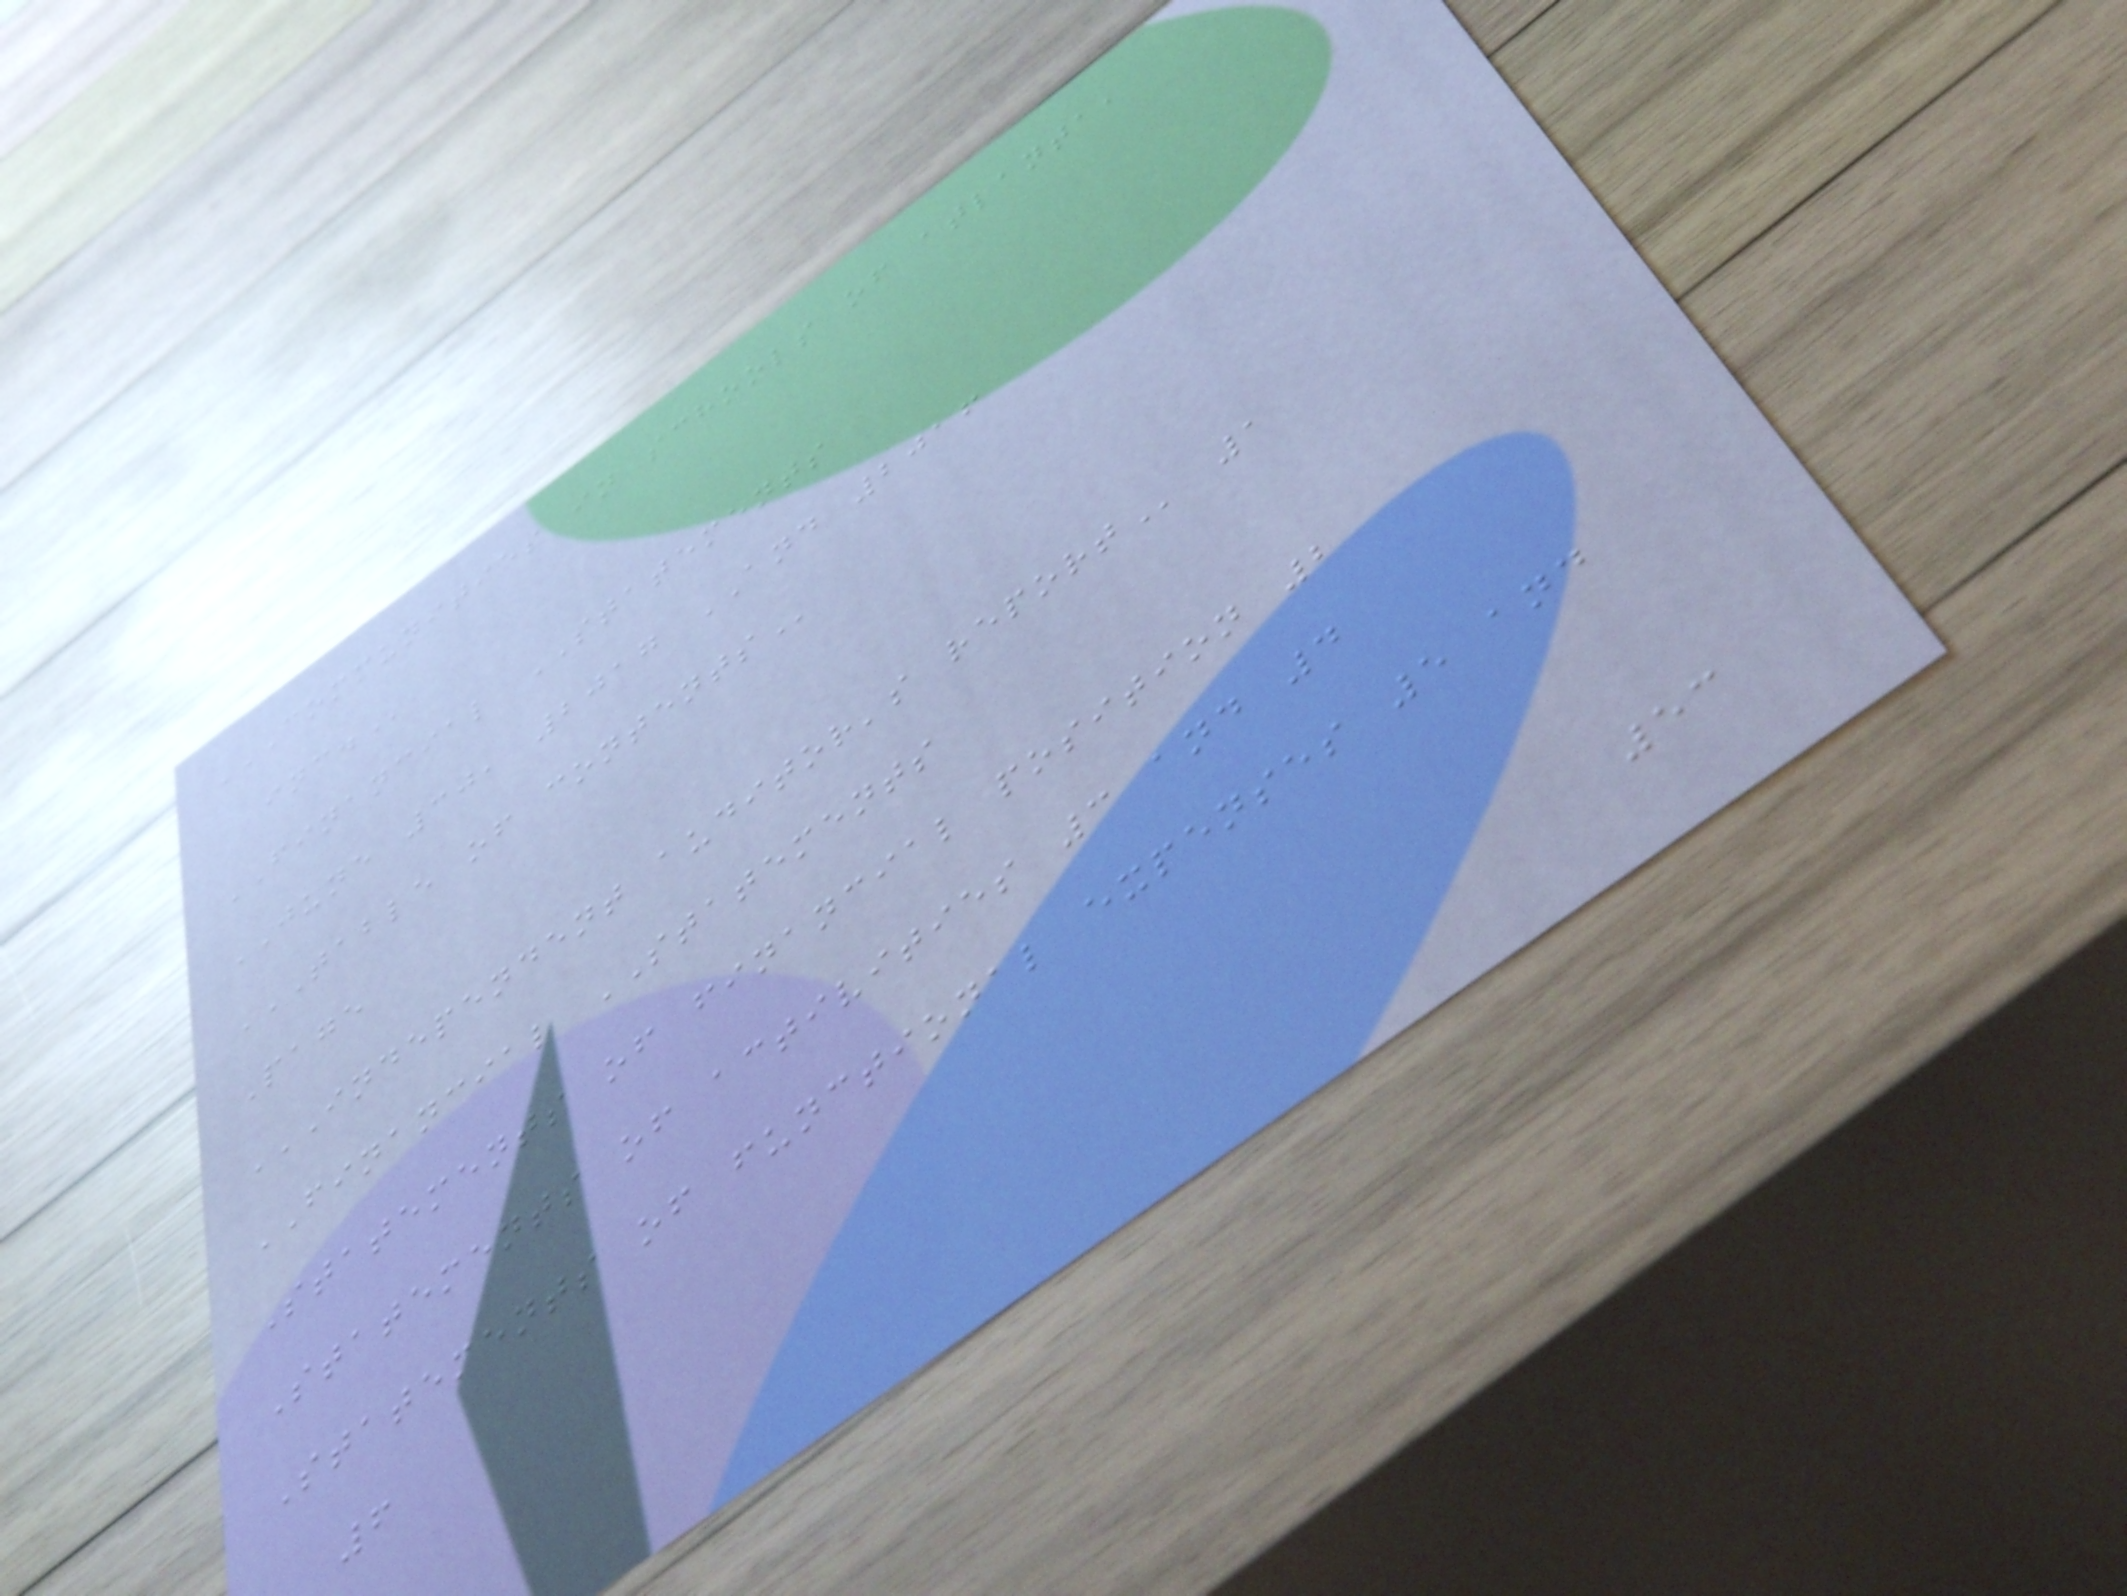COMMUNITIES IN SCHOOLS OF ATLANTA,
INC.
FINANCIAL STATEMENTS
JUNE 30, 2017 AND 2016
TABLE OF CONTENTS
Page
INDEPENDENT AUDITOR'S REPORT 1
FINANCIAL STATEMENTS
Statements of financial position 2
Statements of activities 3 and 4
Statements of functional expenses 5 and
6
53
